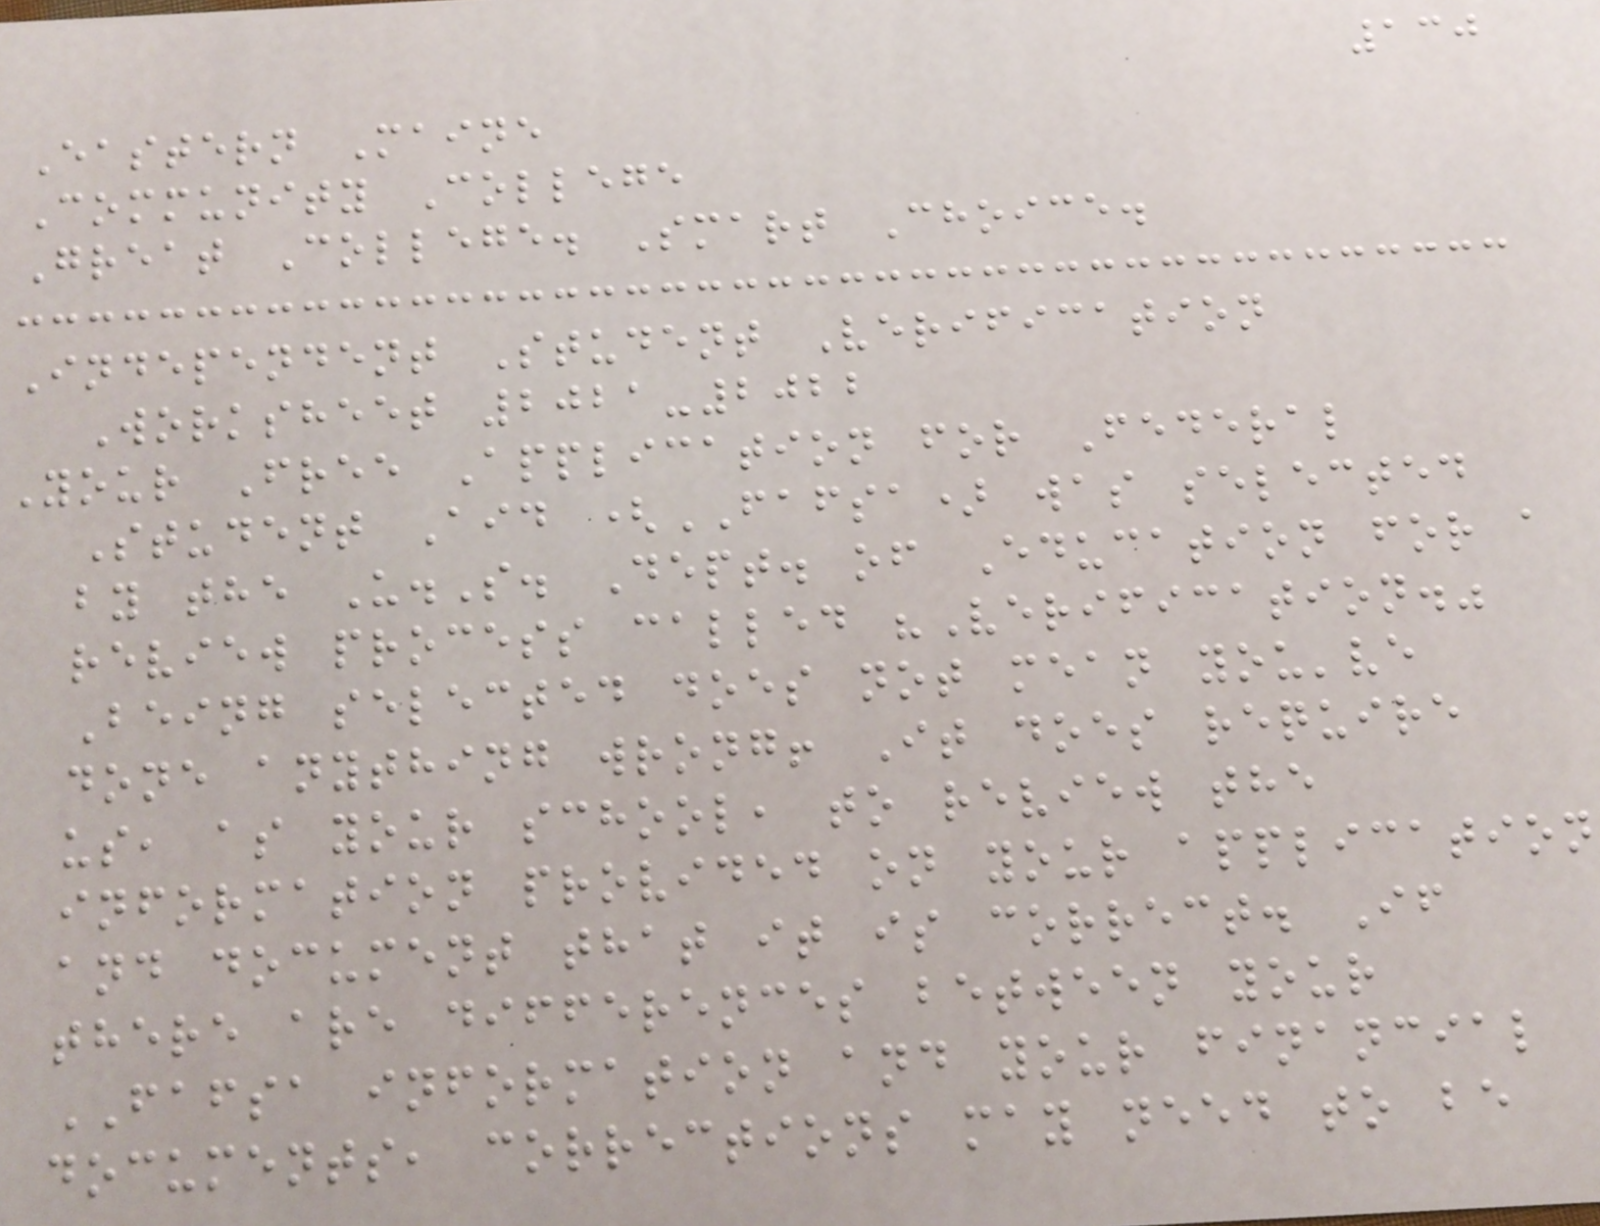130
Eastern Maine
Community College
Great College. Smart Choice.
Independent Student Verification
Worksheet 2021-2022
Your Free Application for Federal
Student Aid (FAFSA) was selected
by the U.S. Dept. of Education for a
review process called "Verification."
Being selected does not mean you've
done anything wrong! It does require
us, as your school, to review the
information provided on your application
and document that it is correct. If
there are differences between your
FAFSA information and your financial
documents, corrections may need to be
